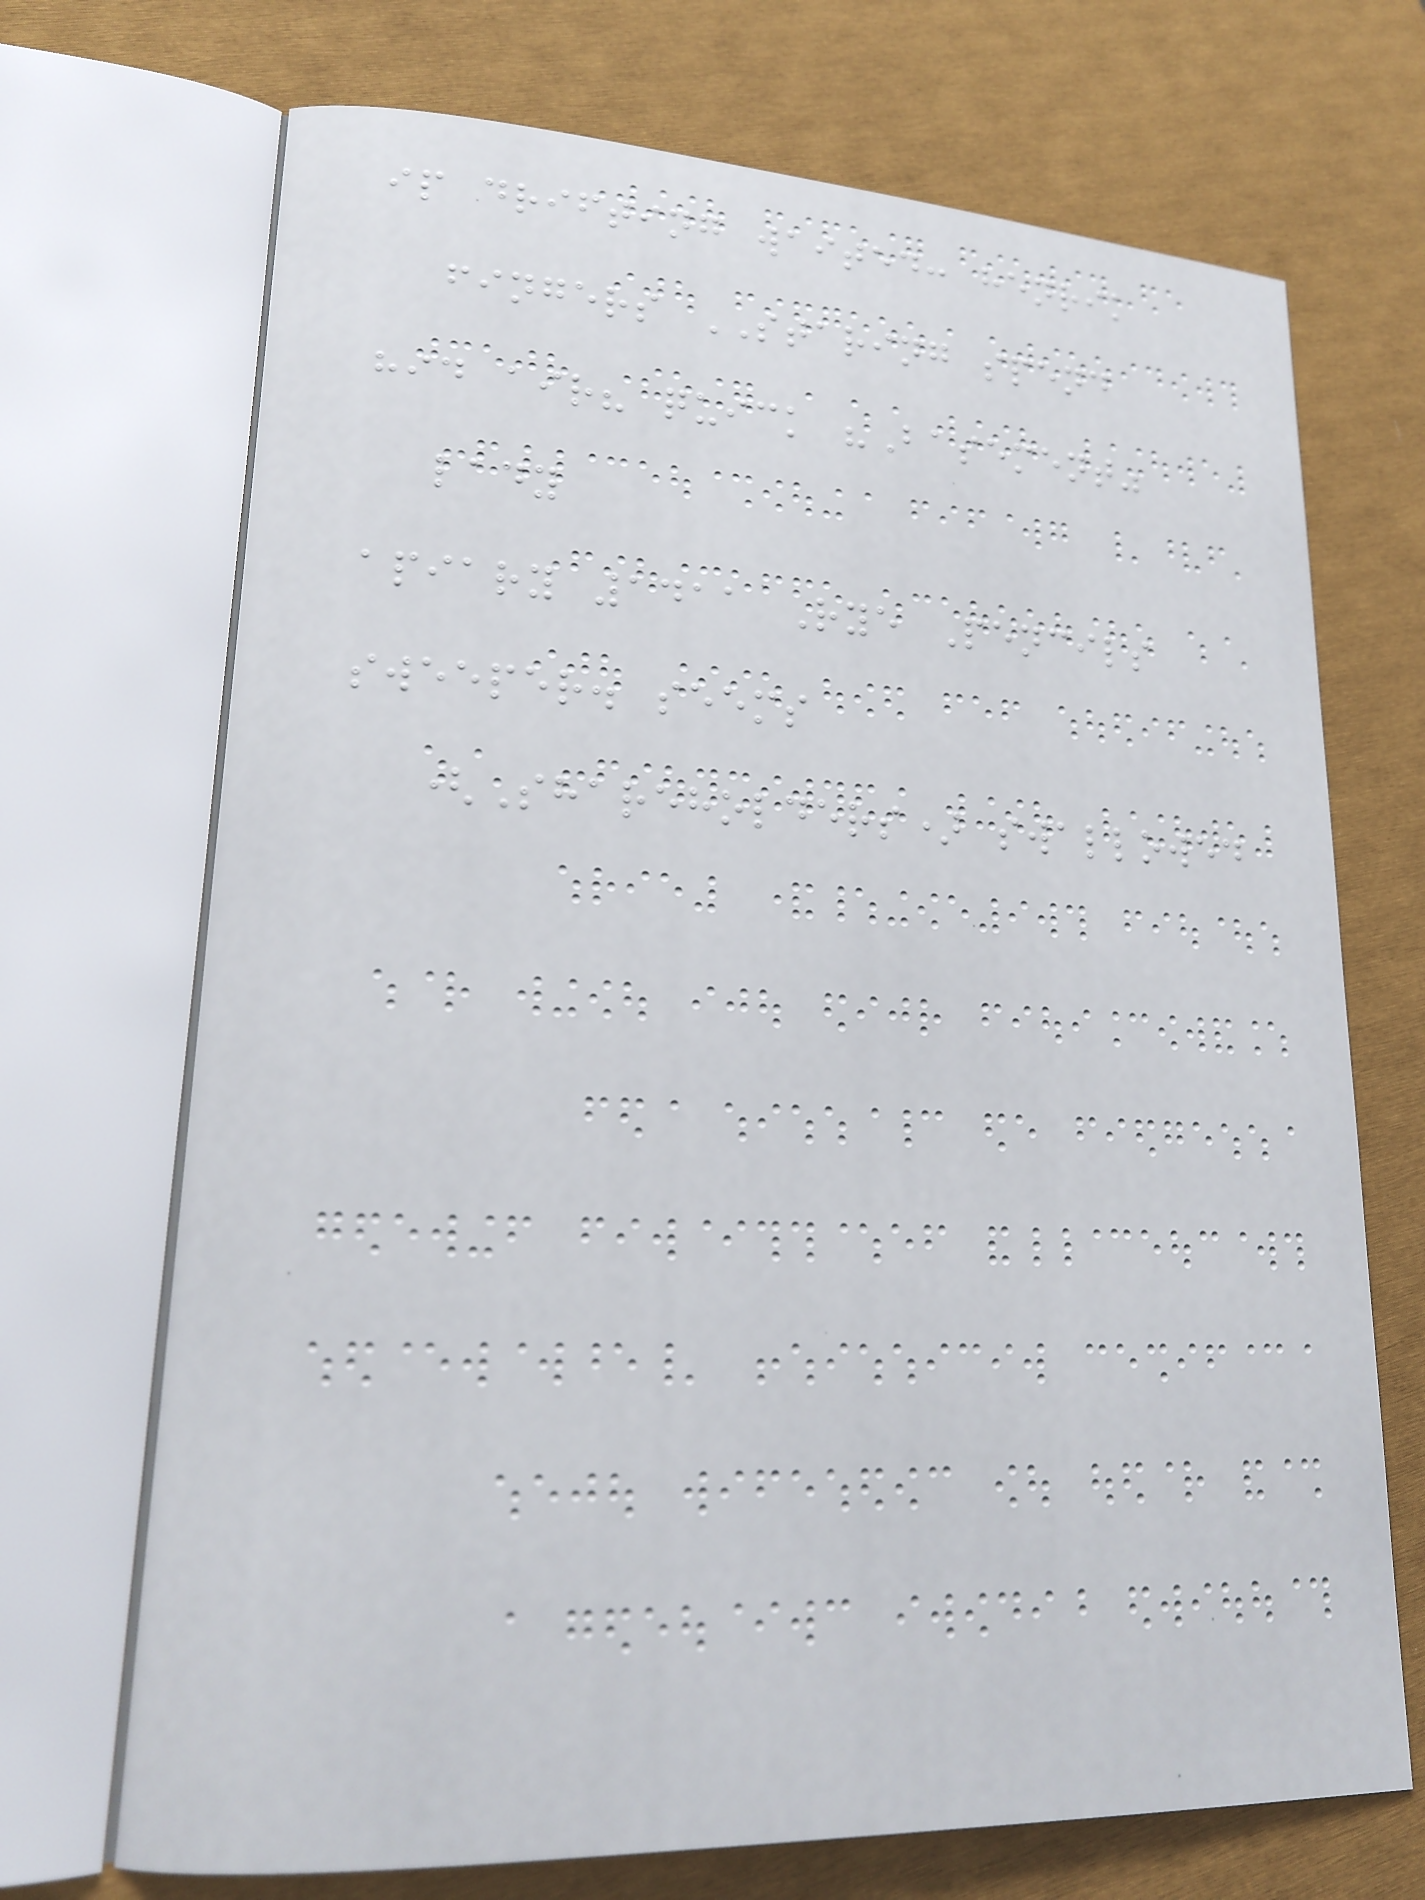ip drifting waited: henrik
fingers STARING spend
hid air? quick "Basement"
lady
apiary 1411 Rye Pencils
sweeper. seems
(Shareholders) swallowed
